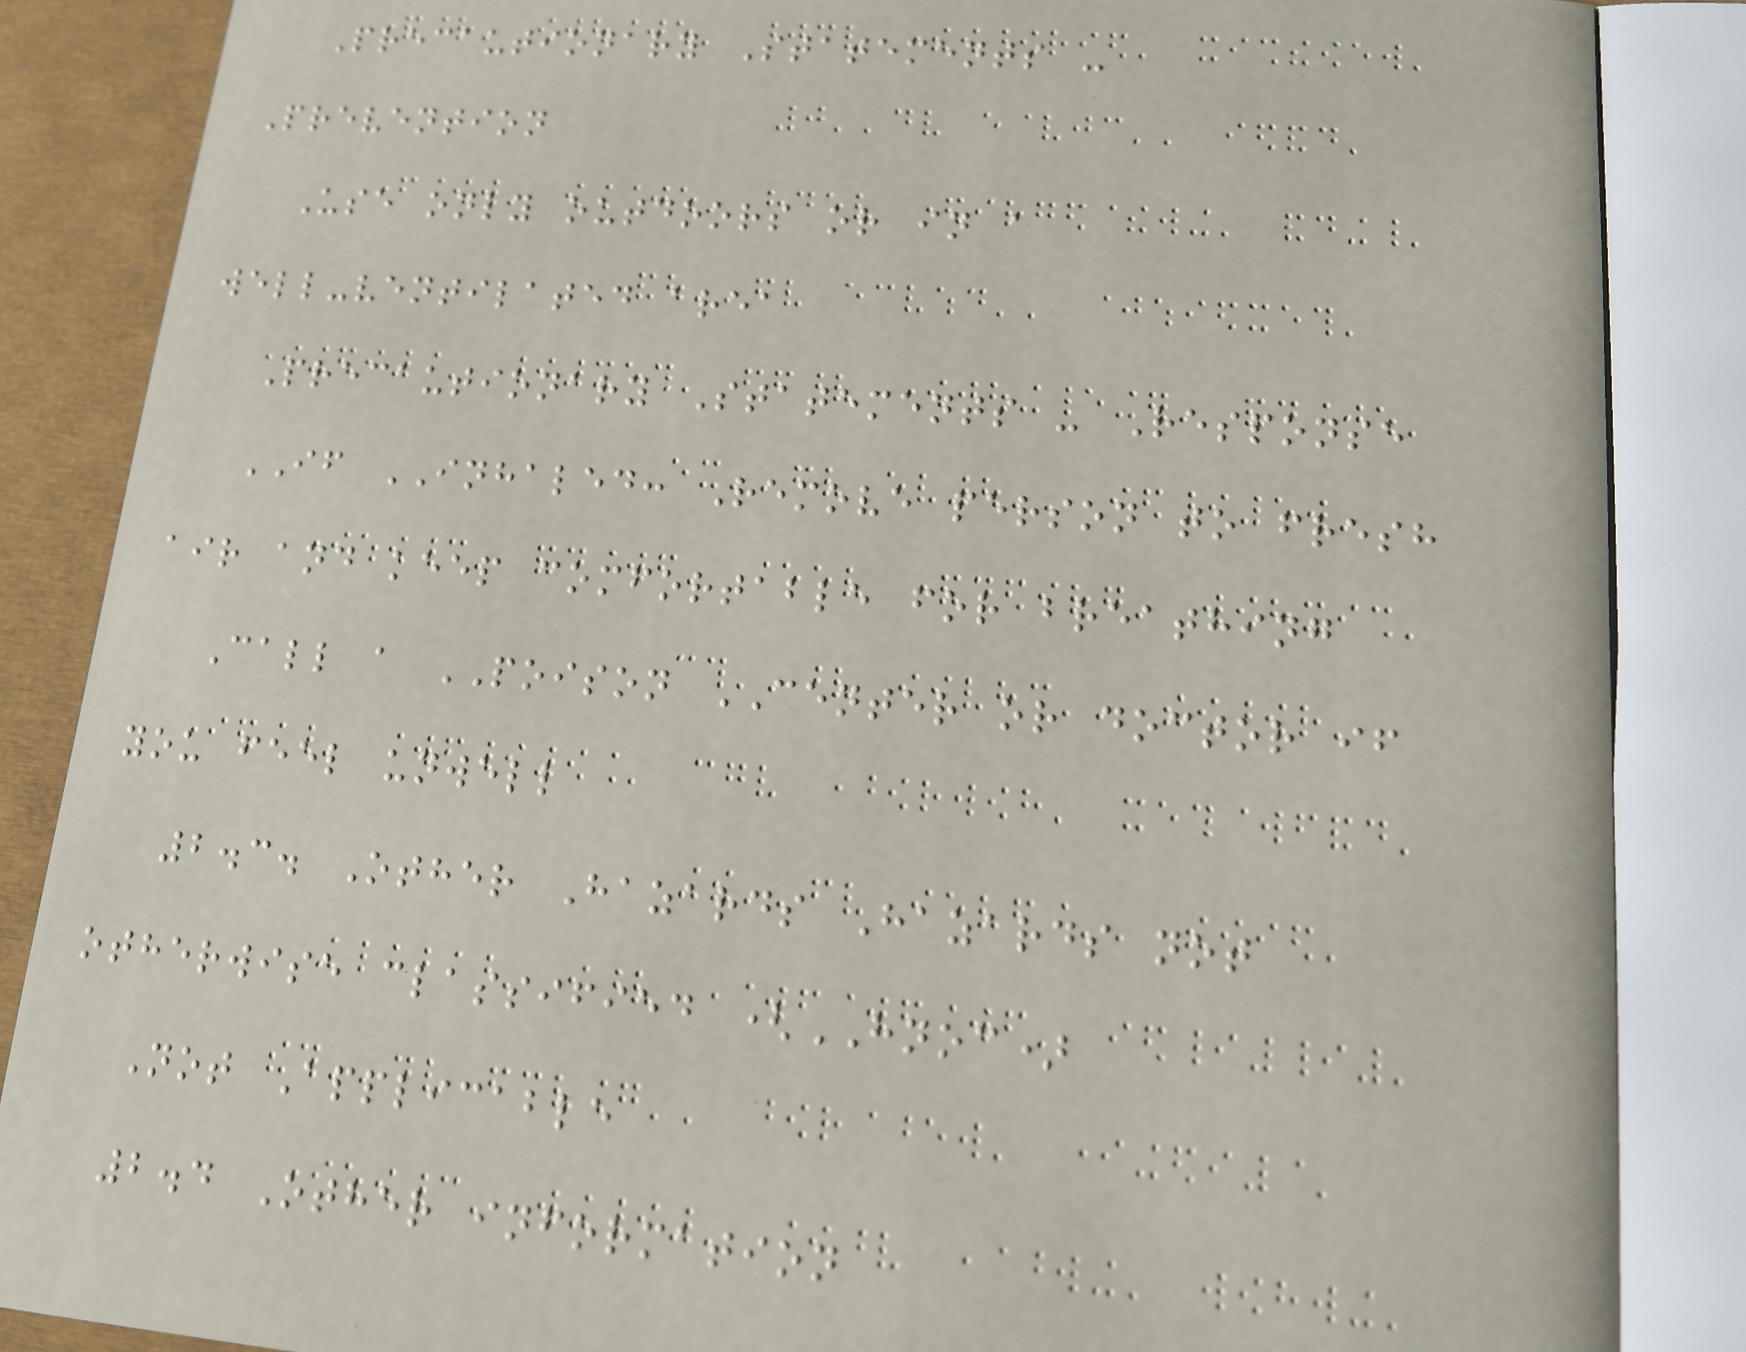Precautionary Statements -
Prevention
Use only outdoors or in a
well-ventilated area
Precautionary Statements - Response
IF INHALED: Remove person to fresh
air and keep comfortable for breathing
Call a POISON CENTER or doctor if
you feel unwell
2.3. Other Hazards Hazards not
otherwise classified (HNOC)
Not Applicable
2.4 Other information
